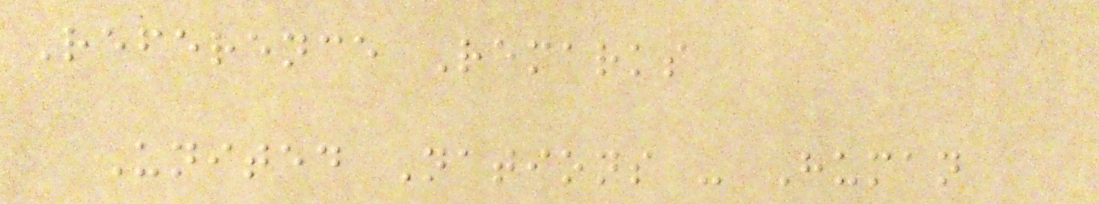Reference Remarks
United Nations - Human
